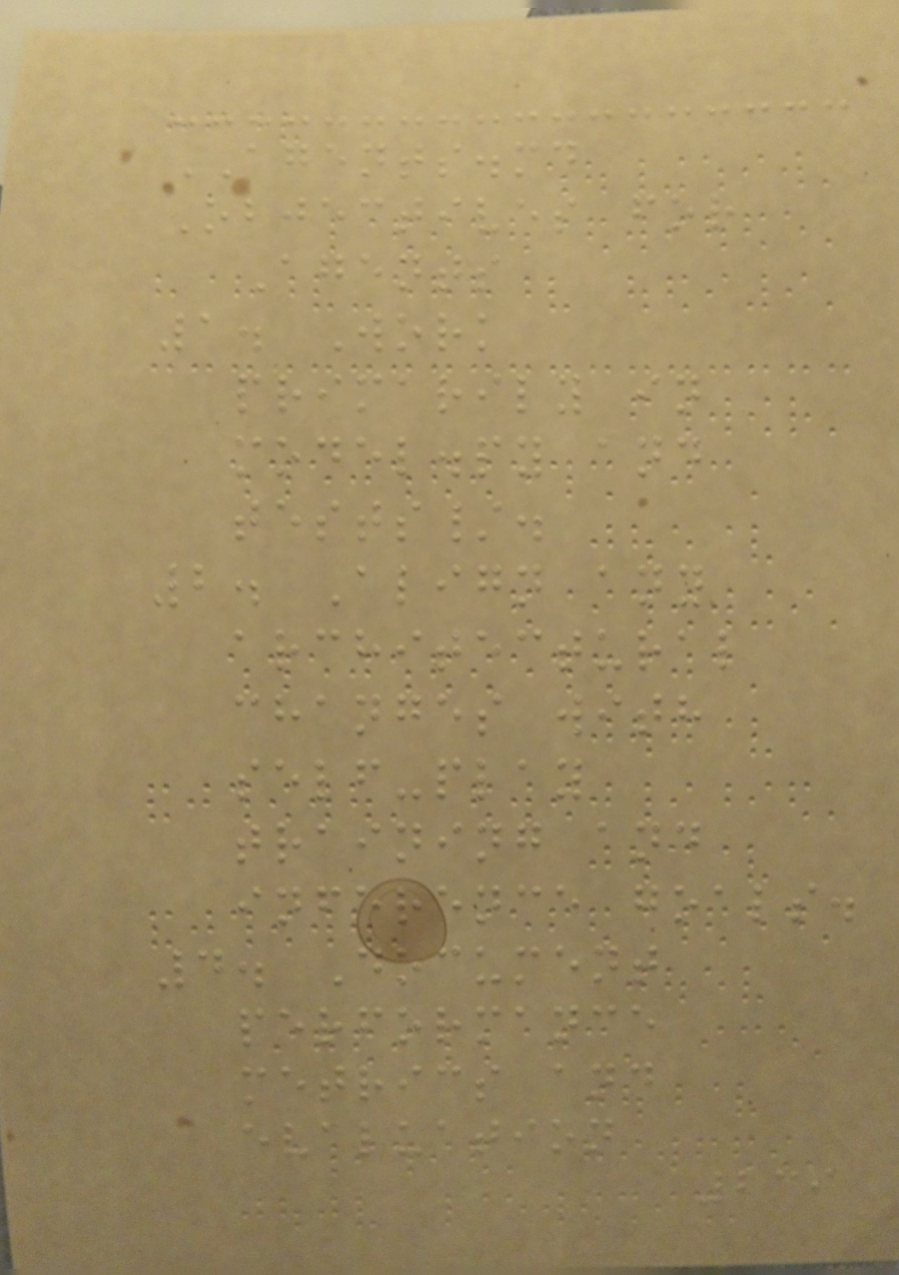AGENTS.md
Objectives for
Agents
1. Work
primarily in
model.py and
tests/.
2. Align any
architectural
changes with
self-play
training and
inference goals.
4. Document
performance
metrics and
evaluation
239
